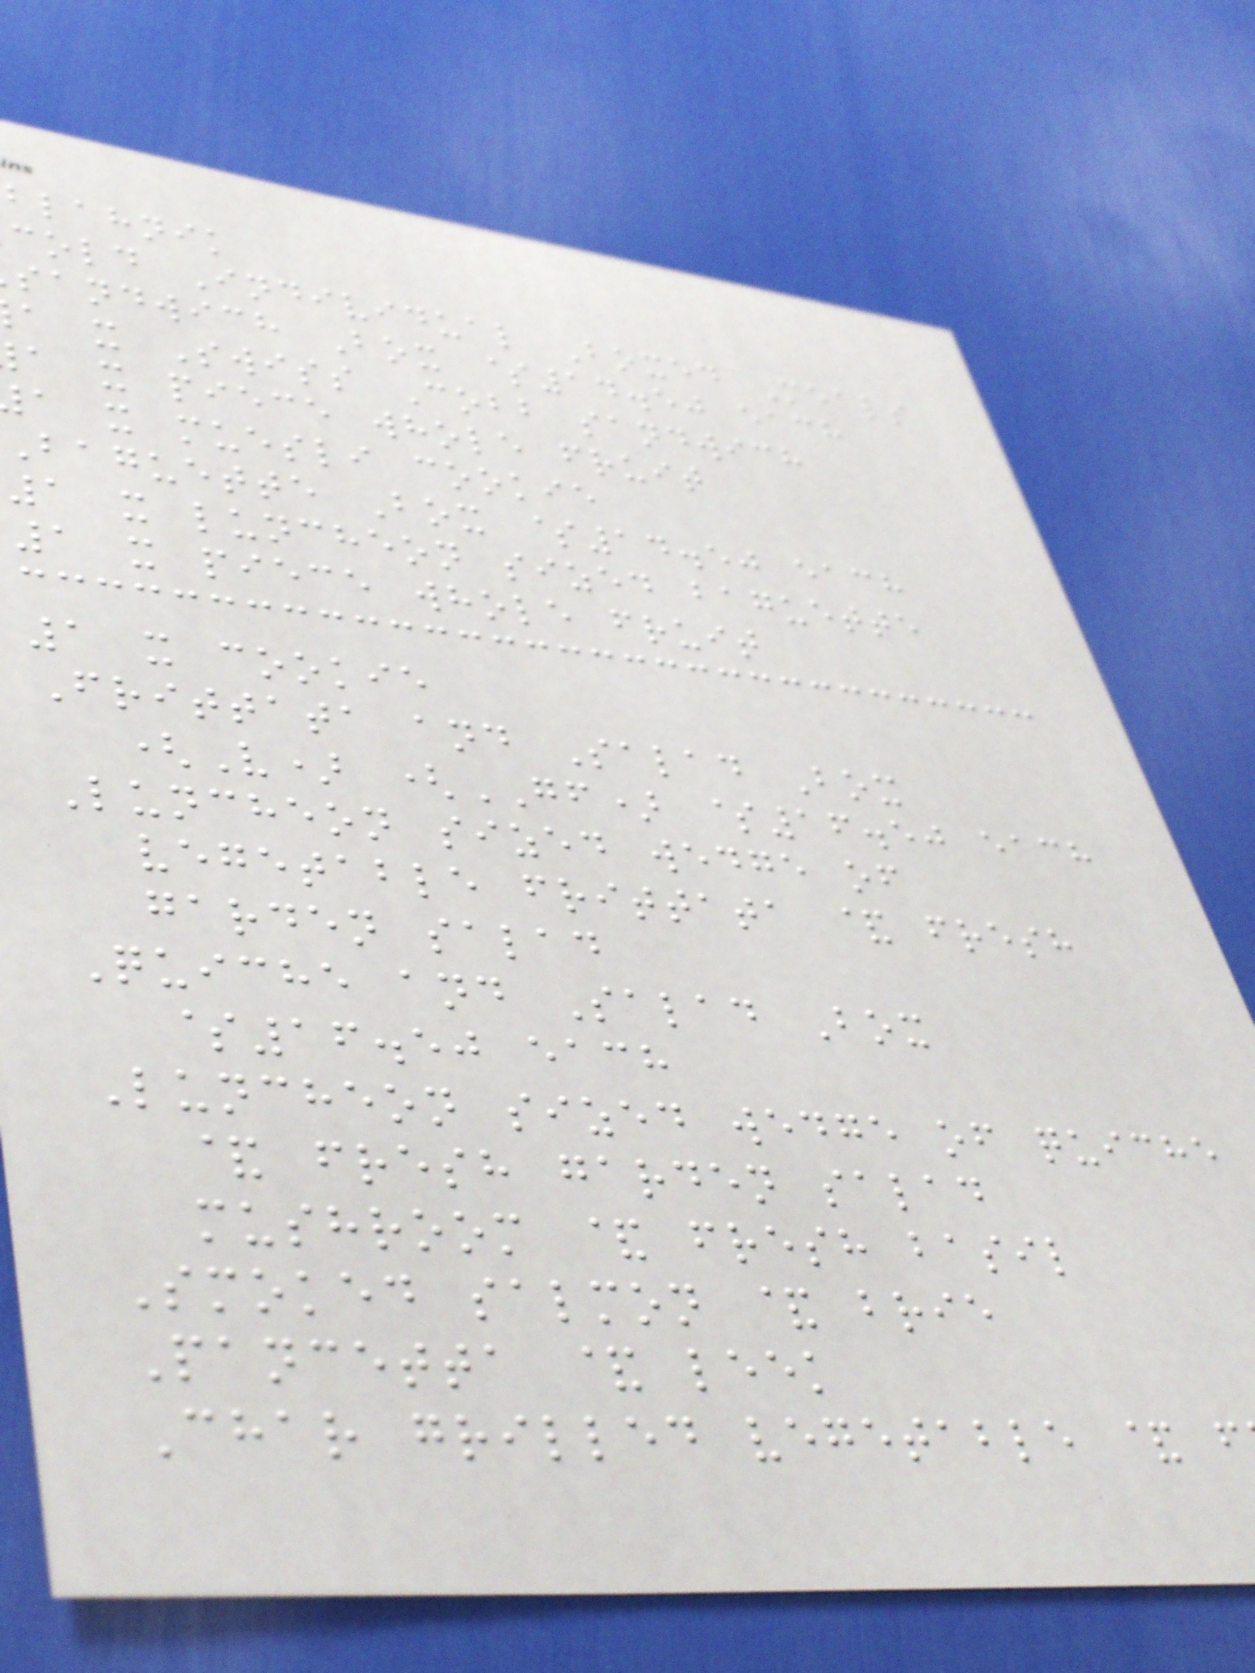blahnik
cold Individual Boxed Meals
sandwich Box $14.50 each
a x Swiss Cobb sandwich
a x piece whole fruit
a x muesli cookie
Baguette Box $14.50 each
1 x luncheon sized baguette
1 x piece whole fruit
1 x cookie
Frittata and Salad Box
(V) (GF) $16.50 each
Luncheon sized wedge of
vegetable frittata & fresh
garden salad
Quiche and Salad Box
$16.50 each
Luncheon sized wedge of quiche
& fresh garden salad
mushroom & fresh basil
Smoked salmon & brie
Pancetta & leek
Char grilled vegetable & f
